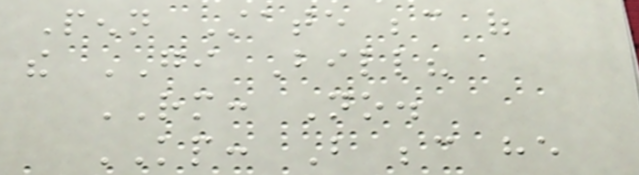Penn State because of
the GI Bill?
RM: No.
KP: But because he
